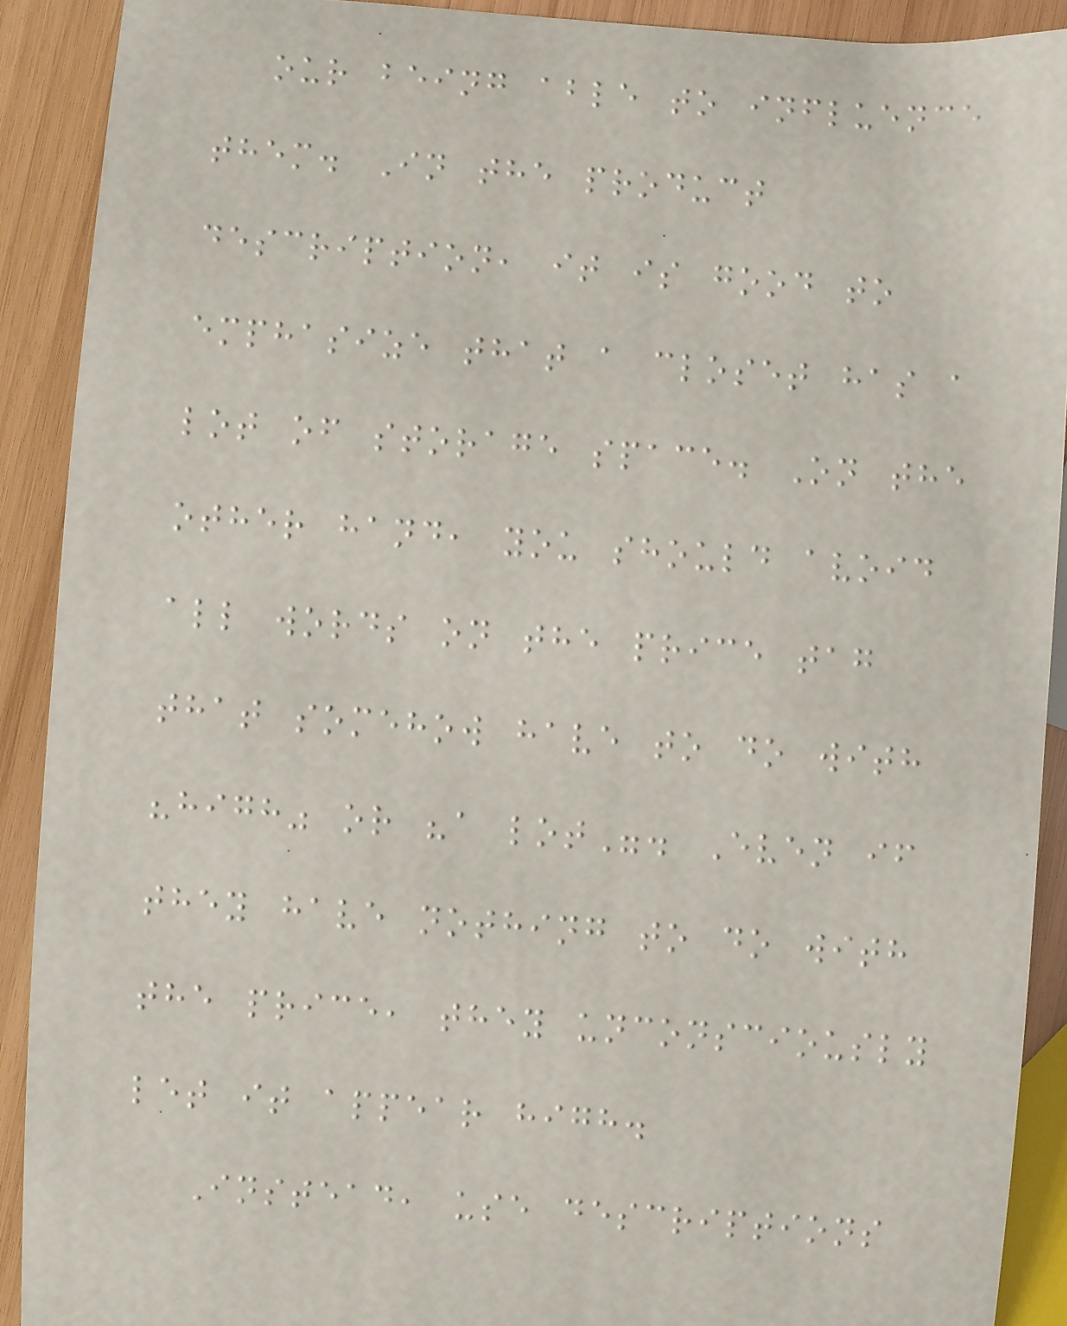our being able to influence
them. In the product
description, it is good to
emphasize that a closet has a
lot of storage space. On the
other hand, you should avoid
all words on the price tag
that somehow have to do with
"high" or "a lot". Even if
they have nothing to do with
the price, they unconsciously
let it appear high.
Instead, use descriptions
